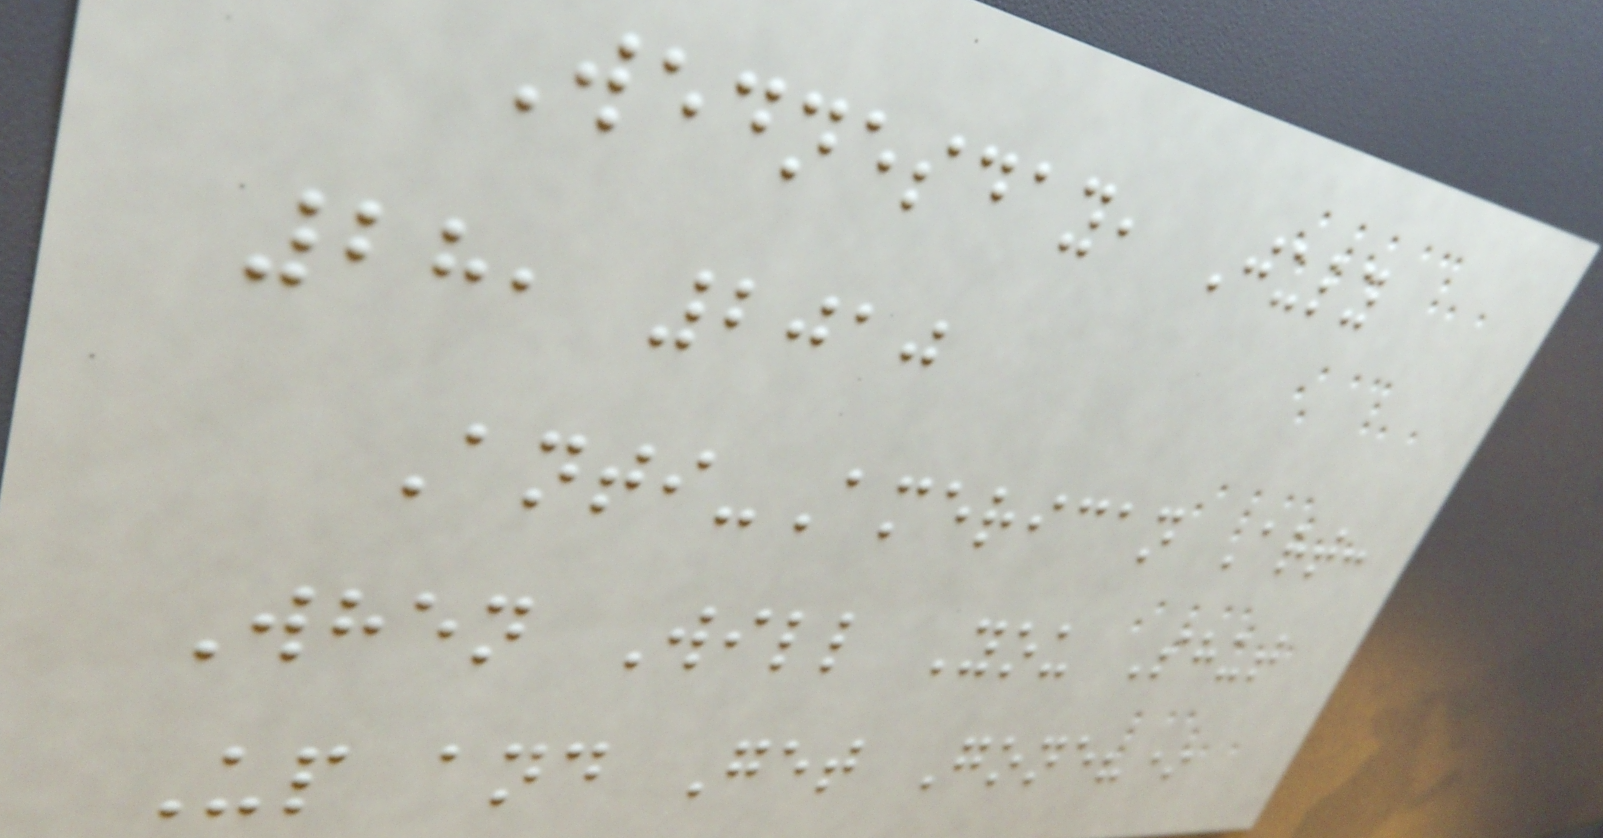Wednesday, July
28, 2010
Anti-American Art:
When Will You Shut
Up and Get Gone?*
